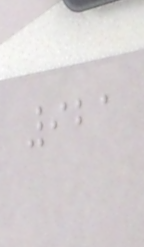921
